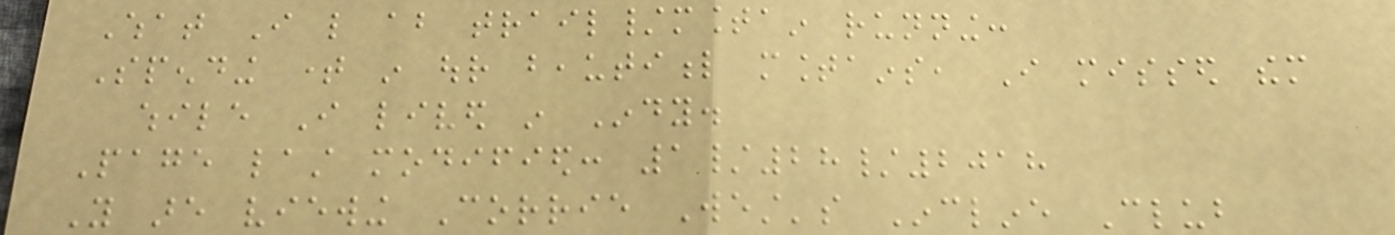What I like about trail/mountain running:
Spending time in our beautiful mountains, I missed them
while I lived in Indy.
Page last modified: 1/28/2018
You are viewing Corrie West's Incline Club
